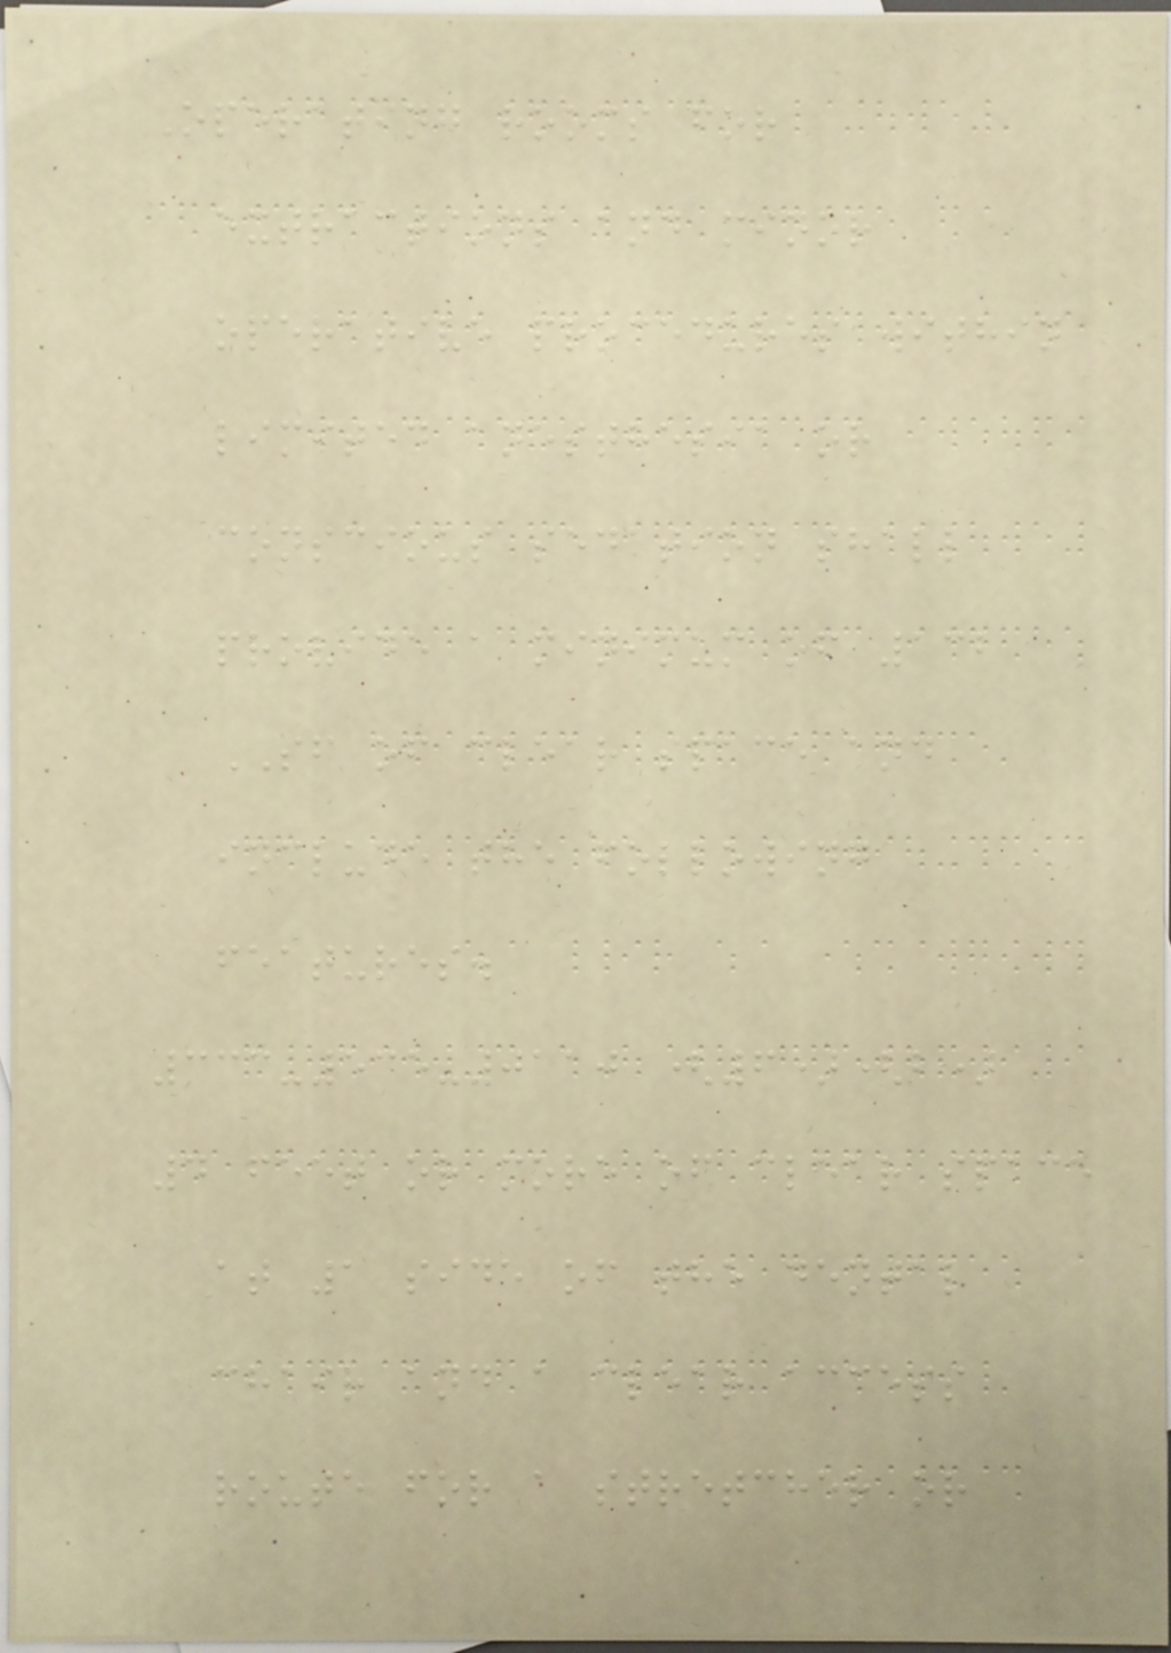Operating rooms for
extractions and minor
operative procedures within
limited anesthesia or
conscious sedation shall
provide a minimum of 132
SF of clear space and
include the following
features.
333-535-0110 (6)(b)
4 feet or more of clear space
at 1 side of the dental
chair and a clear access
route for a stretcher or
